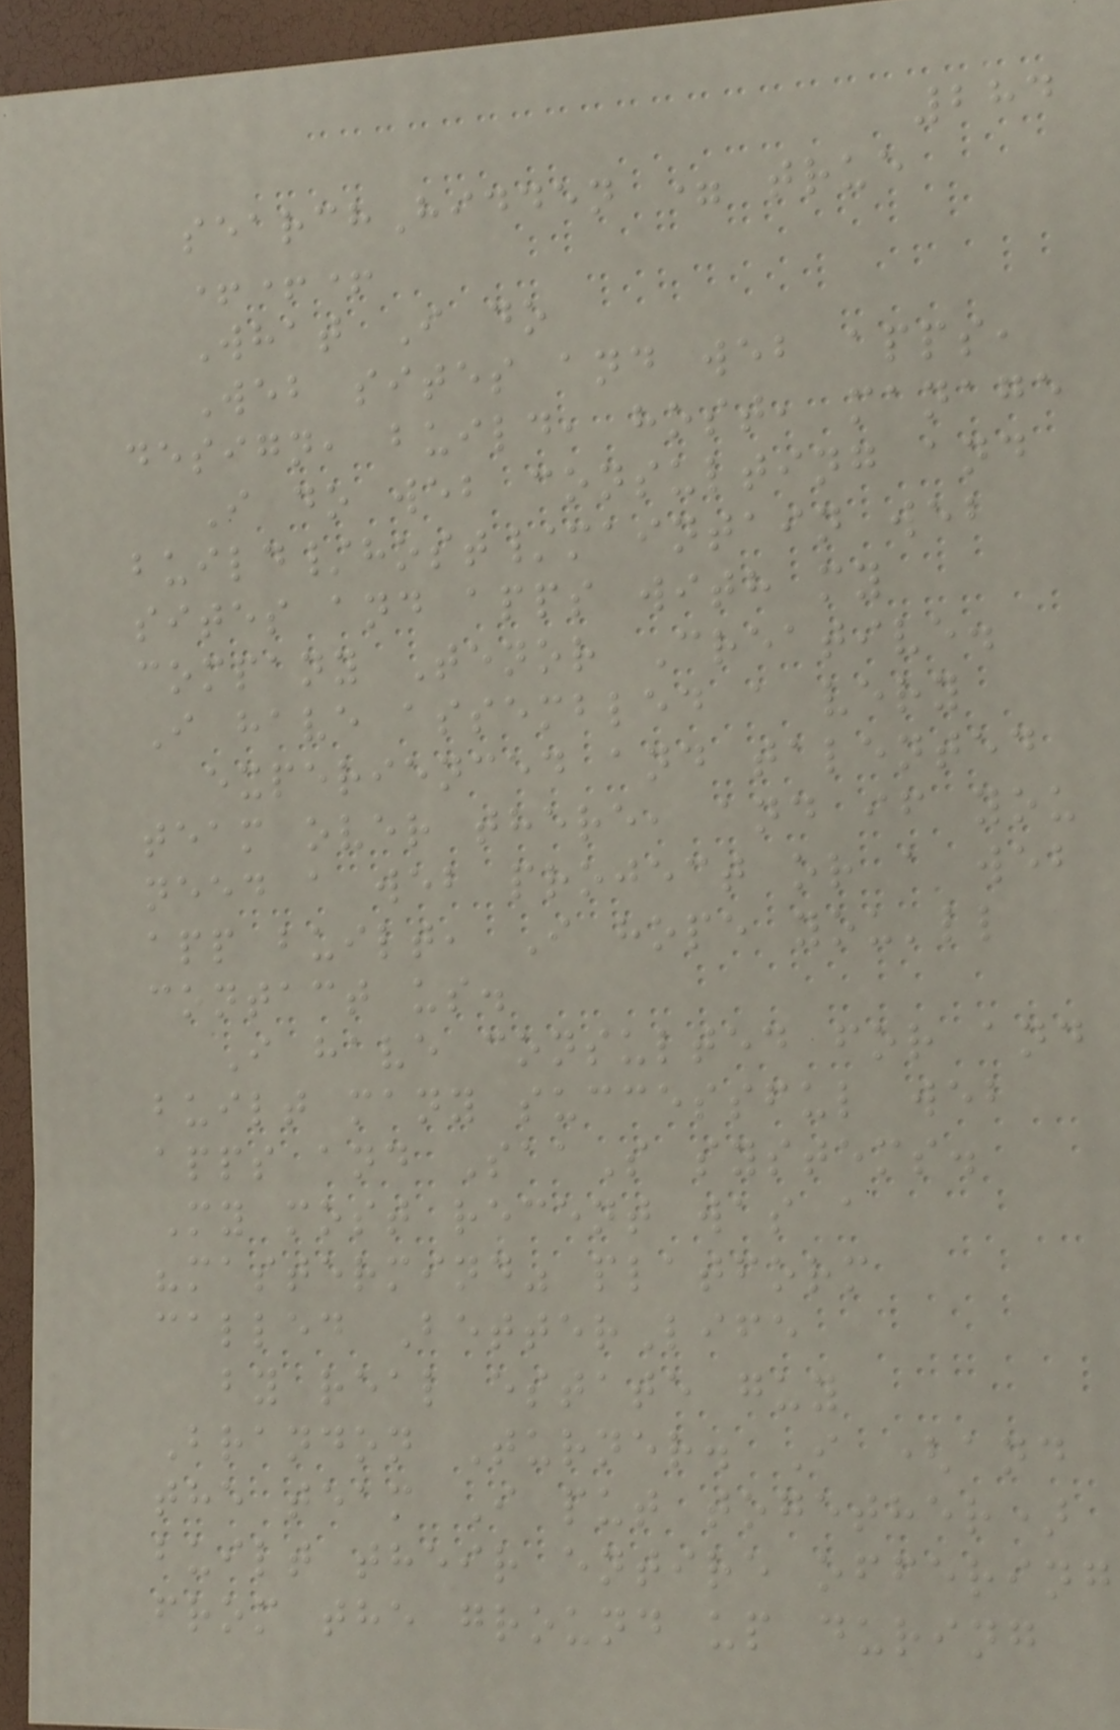284
searchHidden = true
+++
What I do
Web sites and web apps,
design, build, host, manage
I do web consulting and
build/host/maintain web
sites and apps with my
company Tenor Creative.
I have assembled a very
experienced and talented
team over there, and if you
need a web project or a web
app built, I hope you'll
contact us.
I have consulted for and
built many successful web
apps and SaaS systems.
My most recent was a
"mastermind" platform
called BetterLife
by real estate guy
Brandon Turner. I (and
the team I put together)
built their entire offering
from the ground up during
